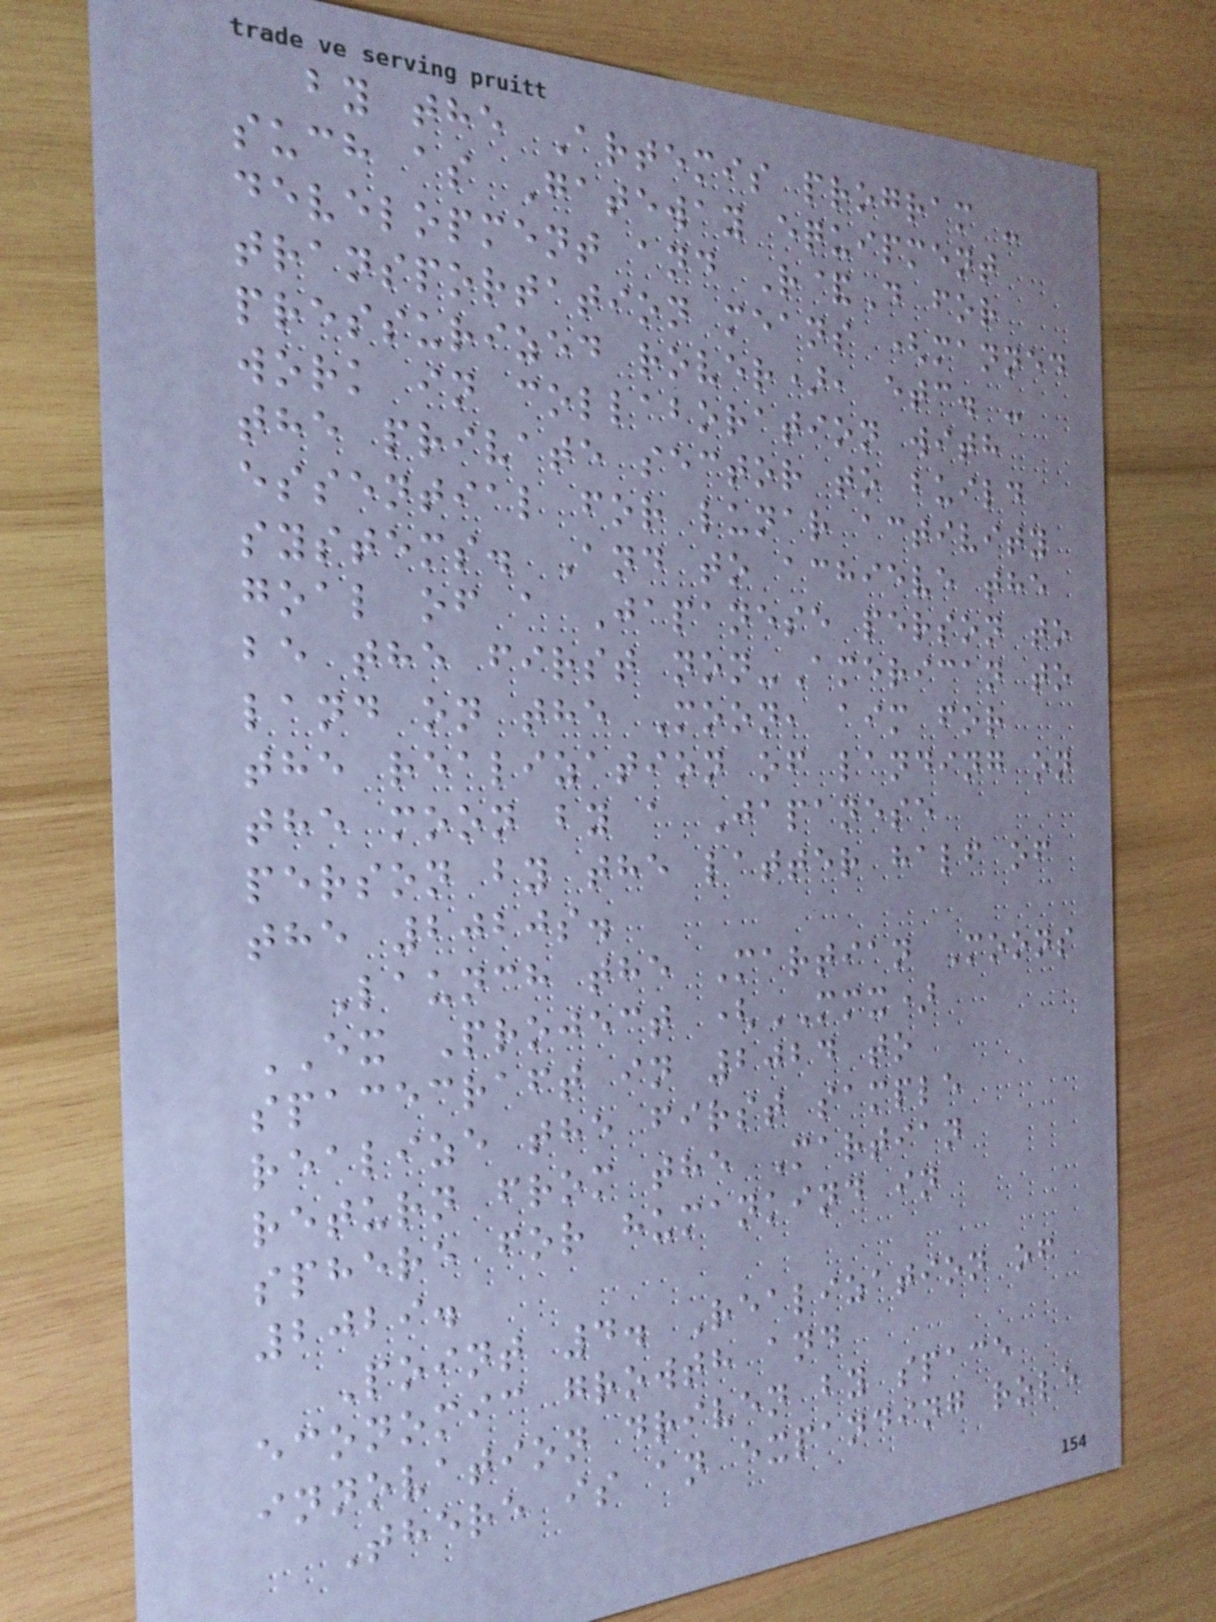by the Artemis program -
such as Gateway equipment
development and R&D for
transportation means (manned
pressurized rover), etc. -
work in collaboration with
the private sector to build
essential for lunar activity
systems. And to achieve the
goal of a Japanese person to
be the first non-American to
land on the Moon, aim for
the realization of landing on
the moon by a Japanese
person by the latter half of
the 2020s.
Launch the Martian Moons
EX Project (MMX)
spacecraft in 2024 to
realize the first sample
return from the Martian
sphere for humankind in
2029.
Point 4. Realization of
economic growth and
innovation driven by space
There is an expanding role
